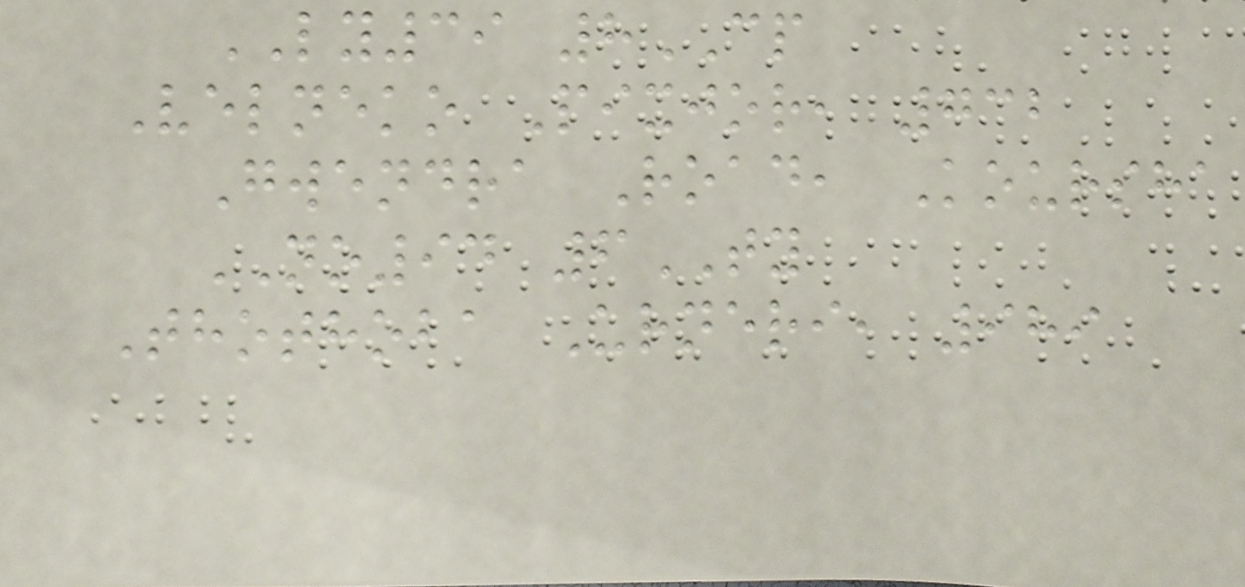LY39 8CP
Velneko Pixjor, 732
Gwendra Road, Koursha
NO94 6TY
Thothoba Urneri, 989
